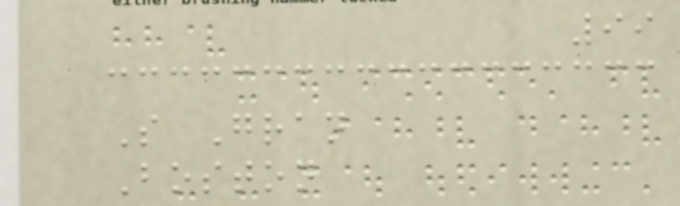99
S Gran
Boston
